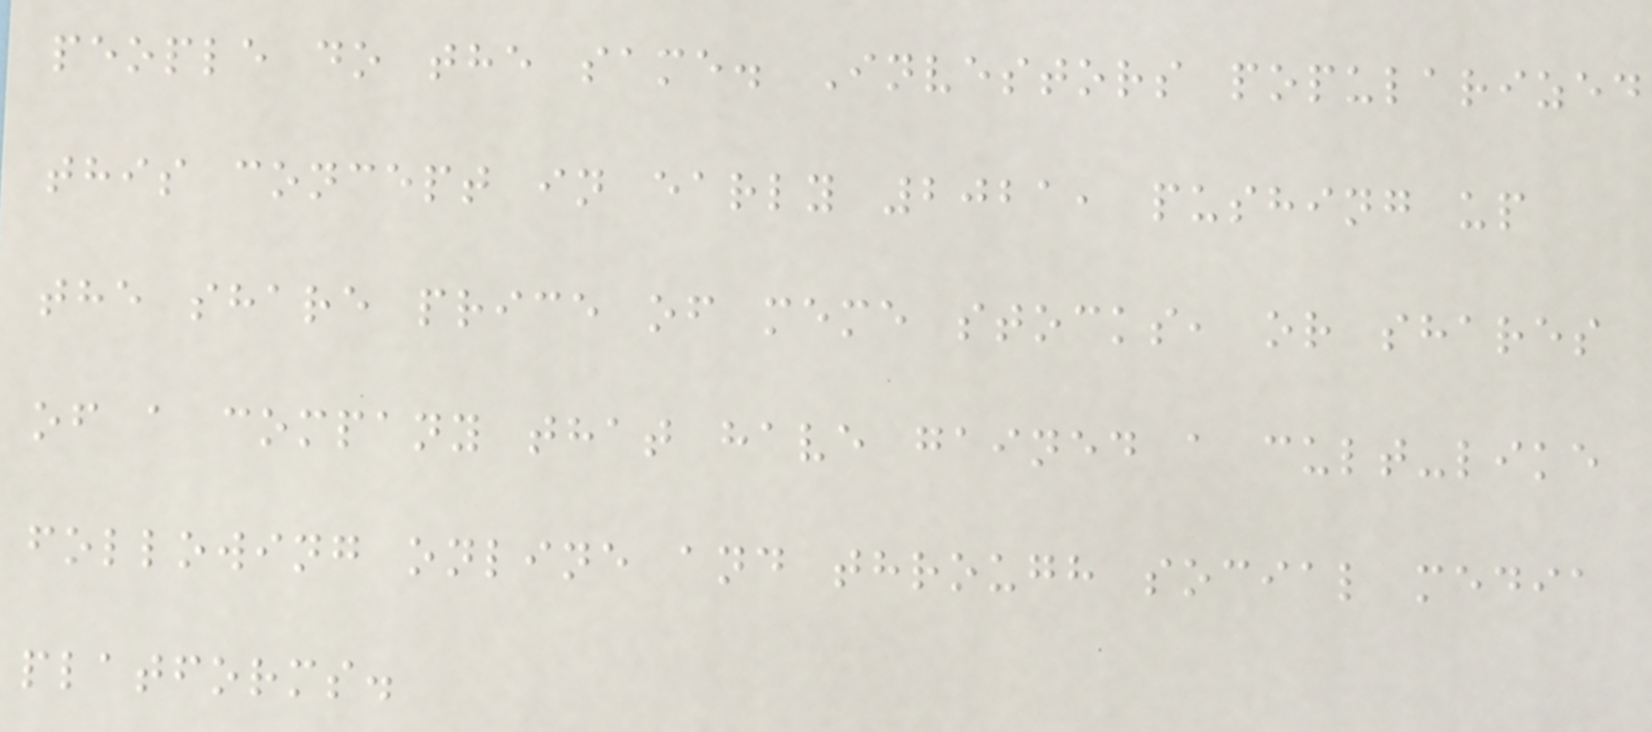people do the same. Investors popularized
this concept in early 2021, pushing up
the share price of meme stocks, or shares
of a company that have gained a cult-like
following online and through social media
platforms.
